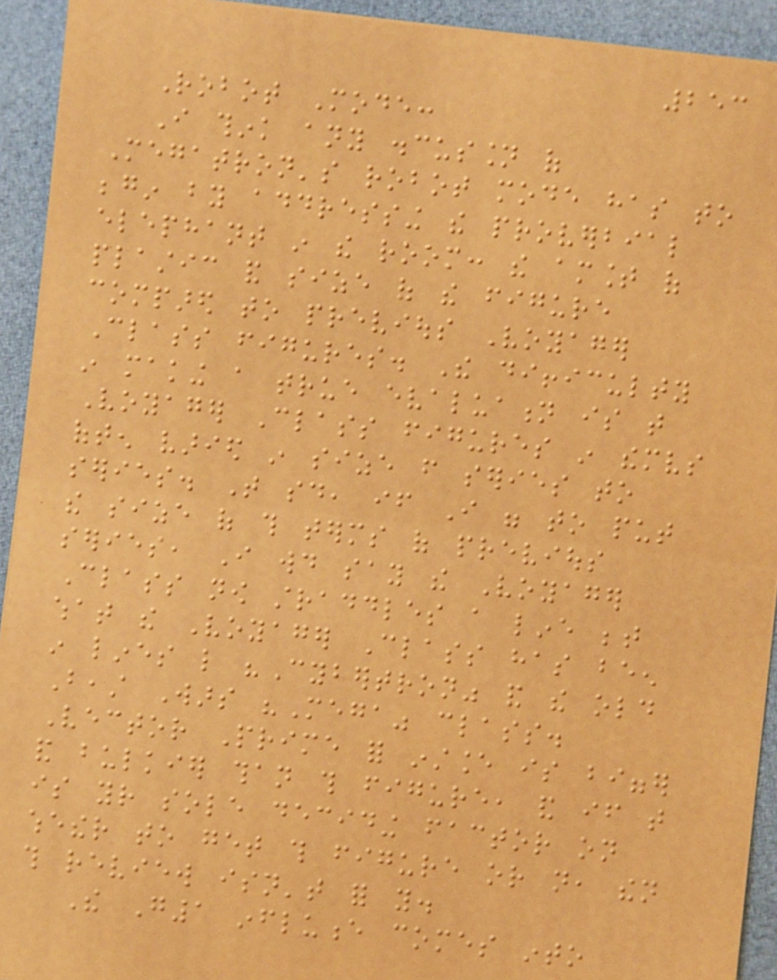253
Robot Mode:
I think any discussion of
Megatron's robot mode has to
begin by addressing the proverbial
elephant in the room: the amount of
plastic and size of the figure
compared to previous Voyager
Class figures. The difficulty
in making a true evaluation is that
Voyager Class figures in themselves
often varied in size from series to
series. That said, if I were to put
the size of this terms of previous
series, I would say the Voyager
Class now straddles a line between
what the Voyager Class has been
in lines like "Cybertron" and the old
Beast Wars "Mega" class.
Vector Prime for instance is bigger
and bulkier than this figure, and if that
is your sole deciding factor on
whether to get this figure or not, then
this review isn't for you.
The G1 influence comes into
